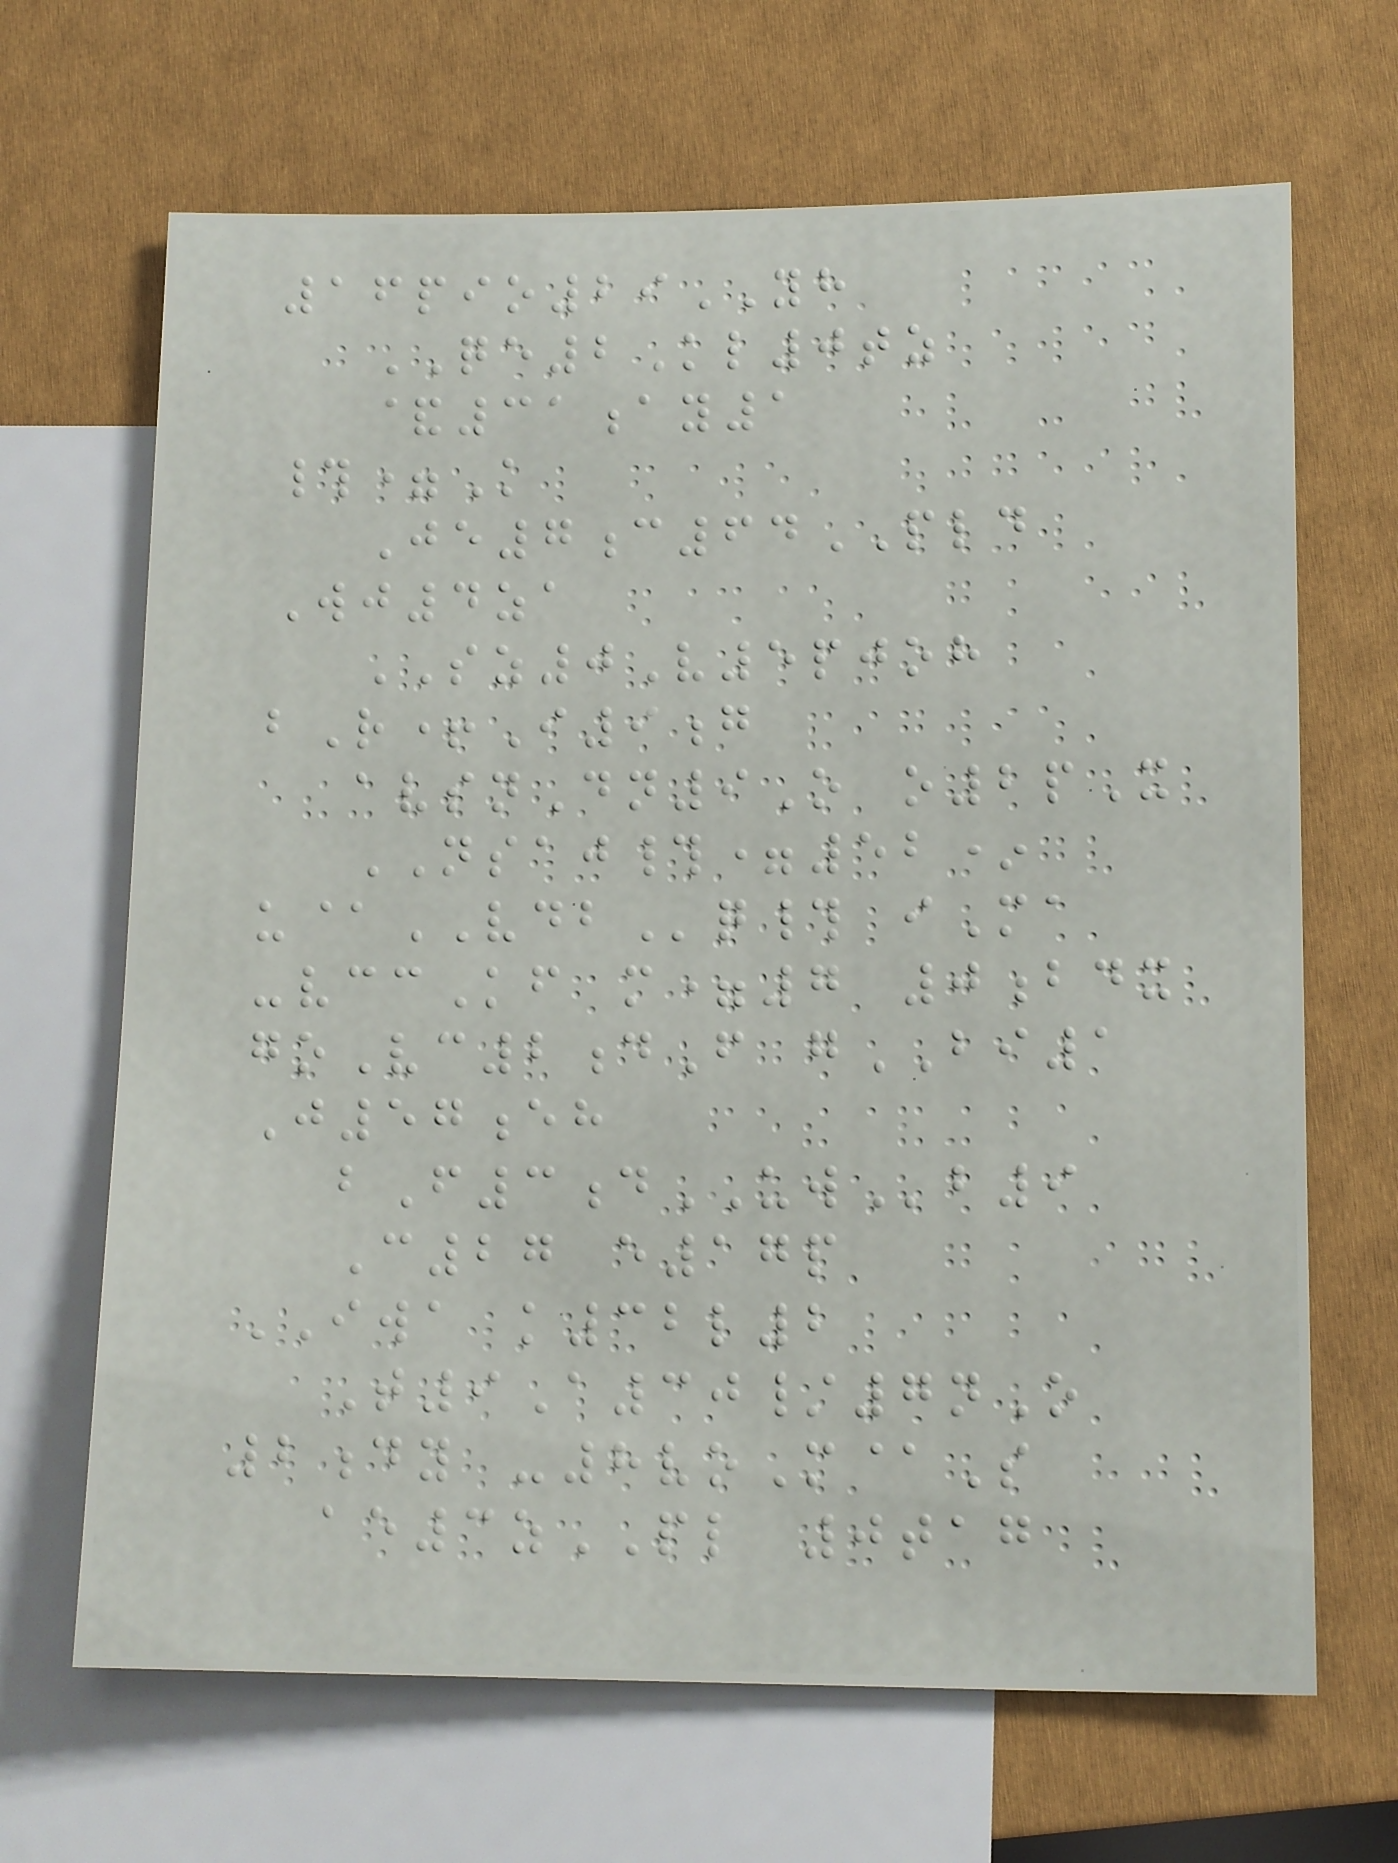16pio29YH
QE2Kl0tz
&31ay1
#=K
Je7c64PLD
Wj4za
SZ0V5pjoh
bR+I9g
avsnDn9O o2pX
NSAJ#=52*
u@VDBq# iMa
-vccKf m=7 0bdx
goVc2dF gBI1
J57eh
bF3dUWb9
C27 e17p
IWA k32l2
T9A30/7nO
2dy -8voM@S
ae3zPL 0tag
